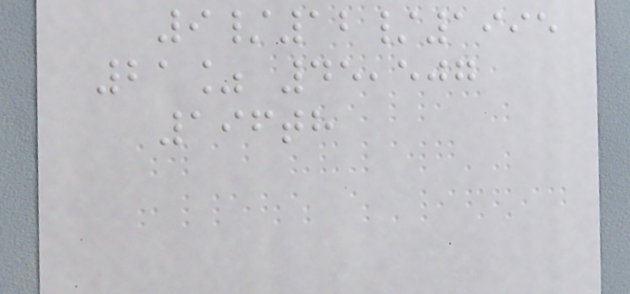9/12/1995
21% 45,507
196th
